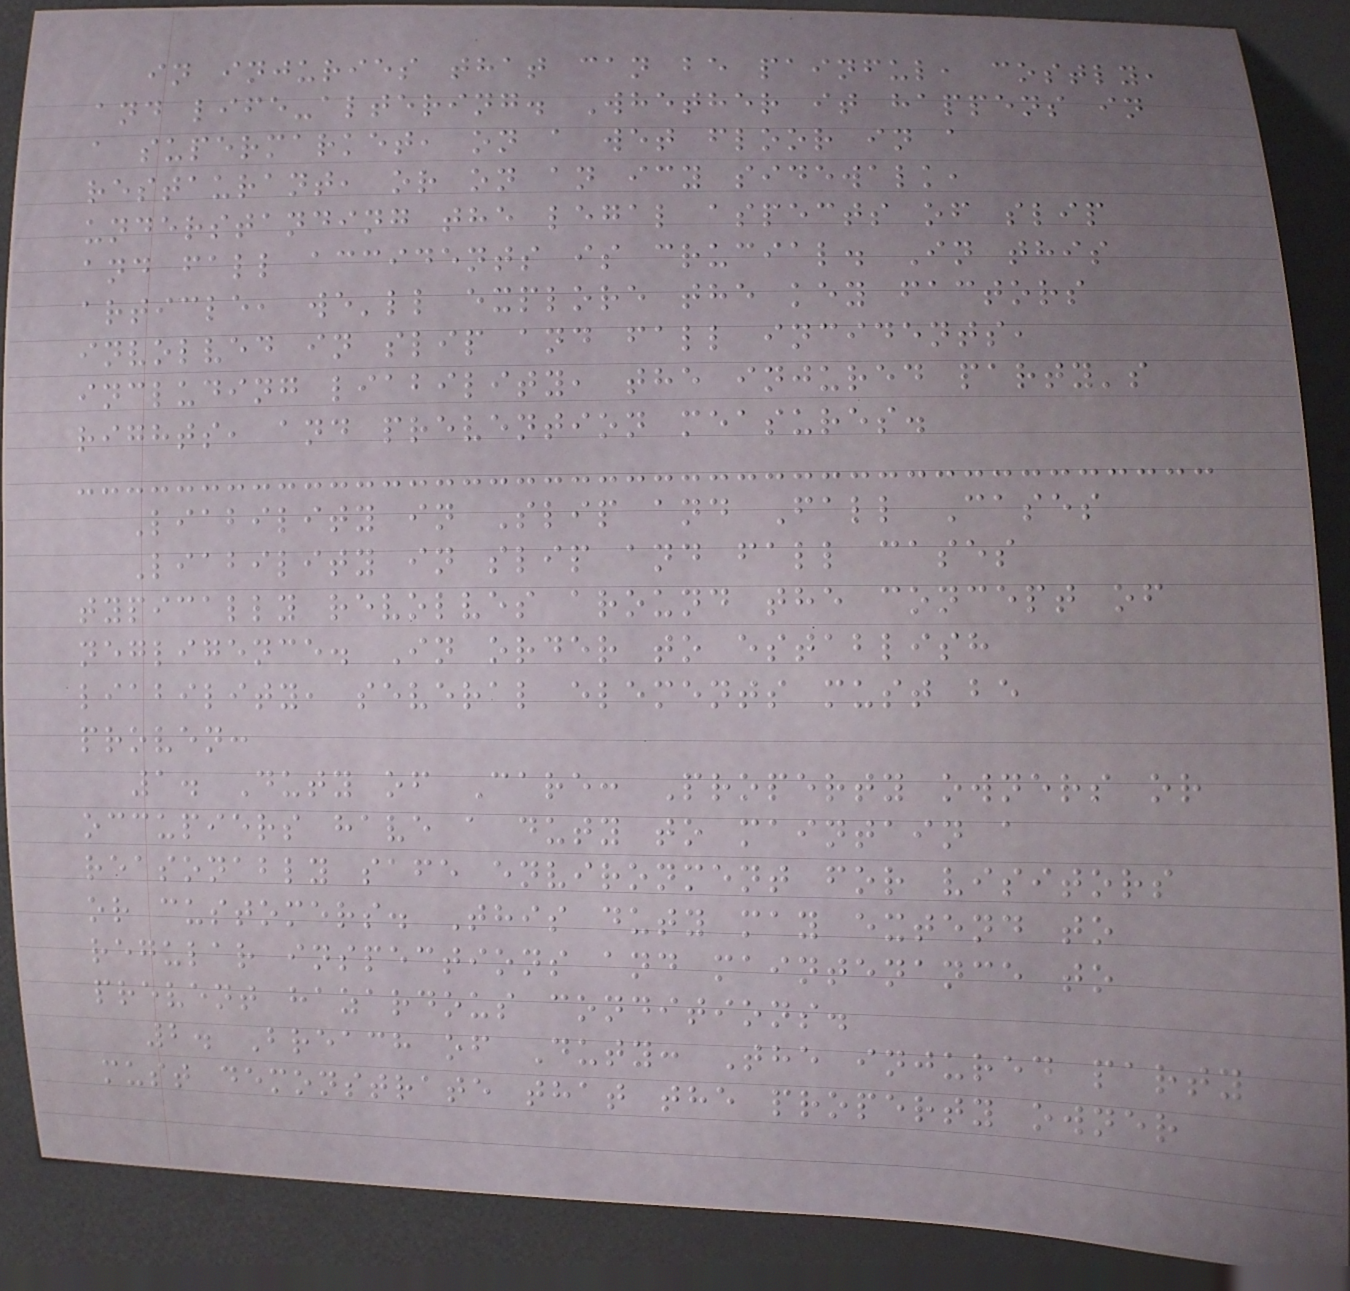in injuries that can be painful, costly,
and life-altering. Whether it happens in
a supermarket, on a wet floor in a
restaurant, or on an icy sidewalk,
understanding the legal aspects of slip
and fall accidents is crucial. In this
article, we'll explore the key factors
involved in slip and fall incidents,
including liability, the injured party's
rights, and prevention measures.
Liability in Slip and Fall Cases
Liability in slip and fall cases
typically revolves around the concept of
negligence. In order to establish
liability, several elements must be
proven:
1. Duty of Care: Property owners or
occupiers have a duty to maintain a
reasonably safe environment for visitors
or customers. This duty may extend to
regular inspections and maintenance to
prevent hazardous conditions.
2. Breach of Duty: The injured party
must demonstrate that the property owner
